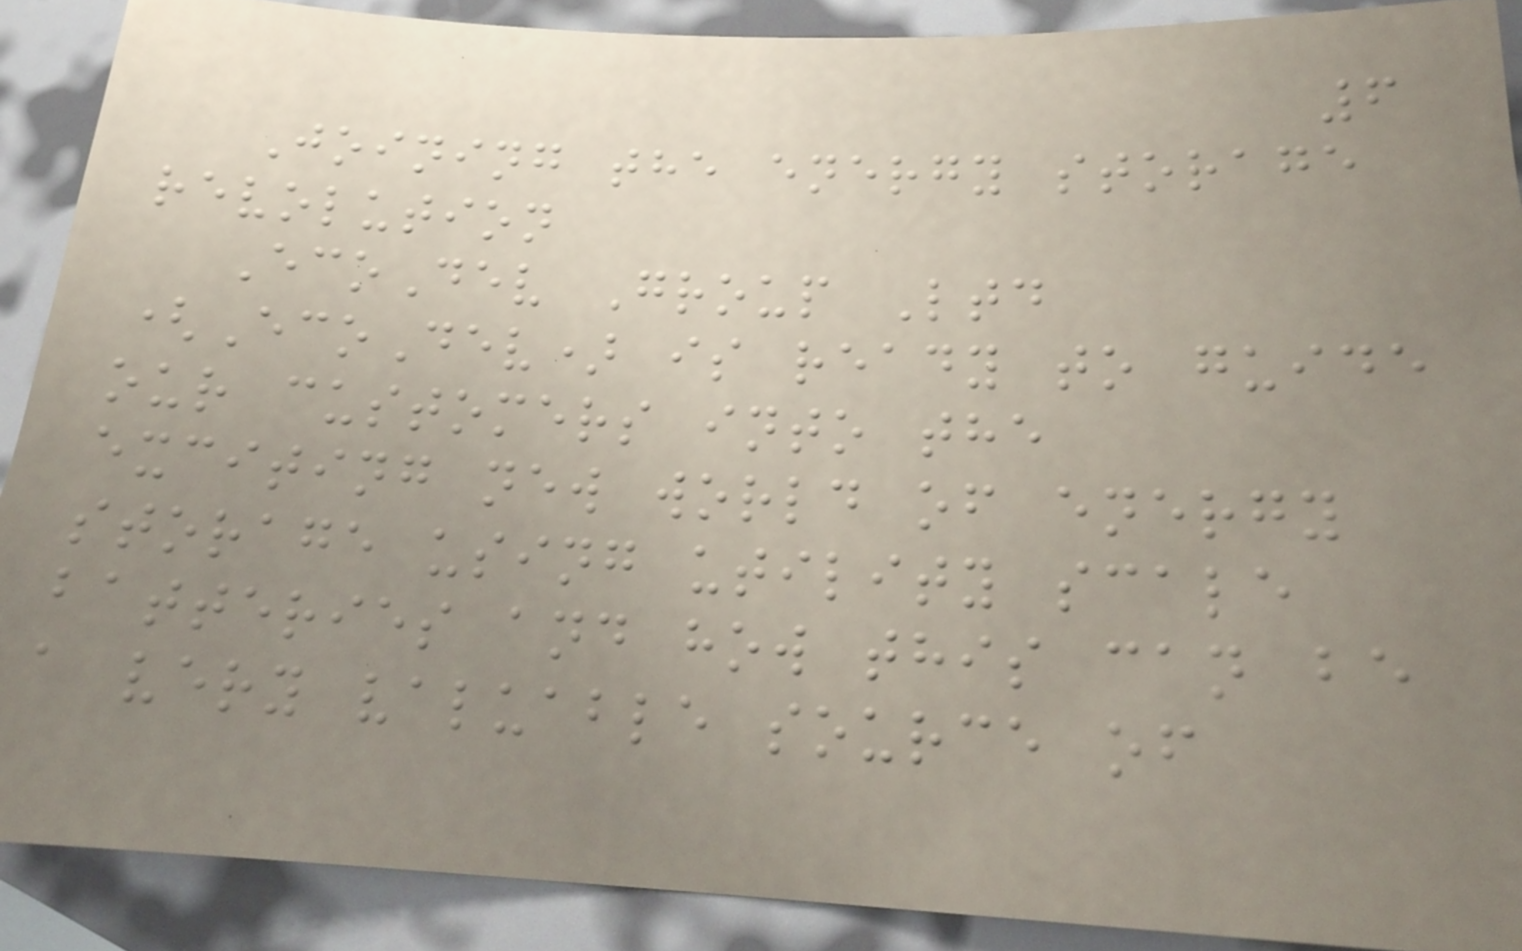6
Joining the energy storage
revolution
EcoDev Group Ltd
(EcoDev) is ready to guide
our customers into the
exciting new world of energy
storage using utility scale
batteries and how this can be
a very valuable source of
